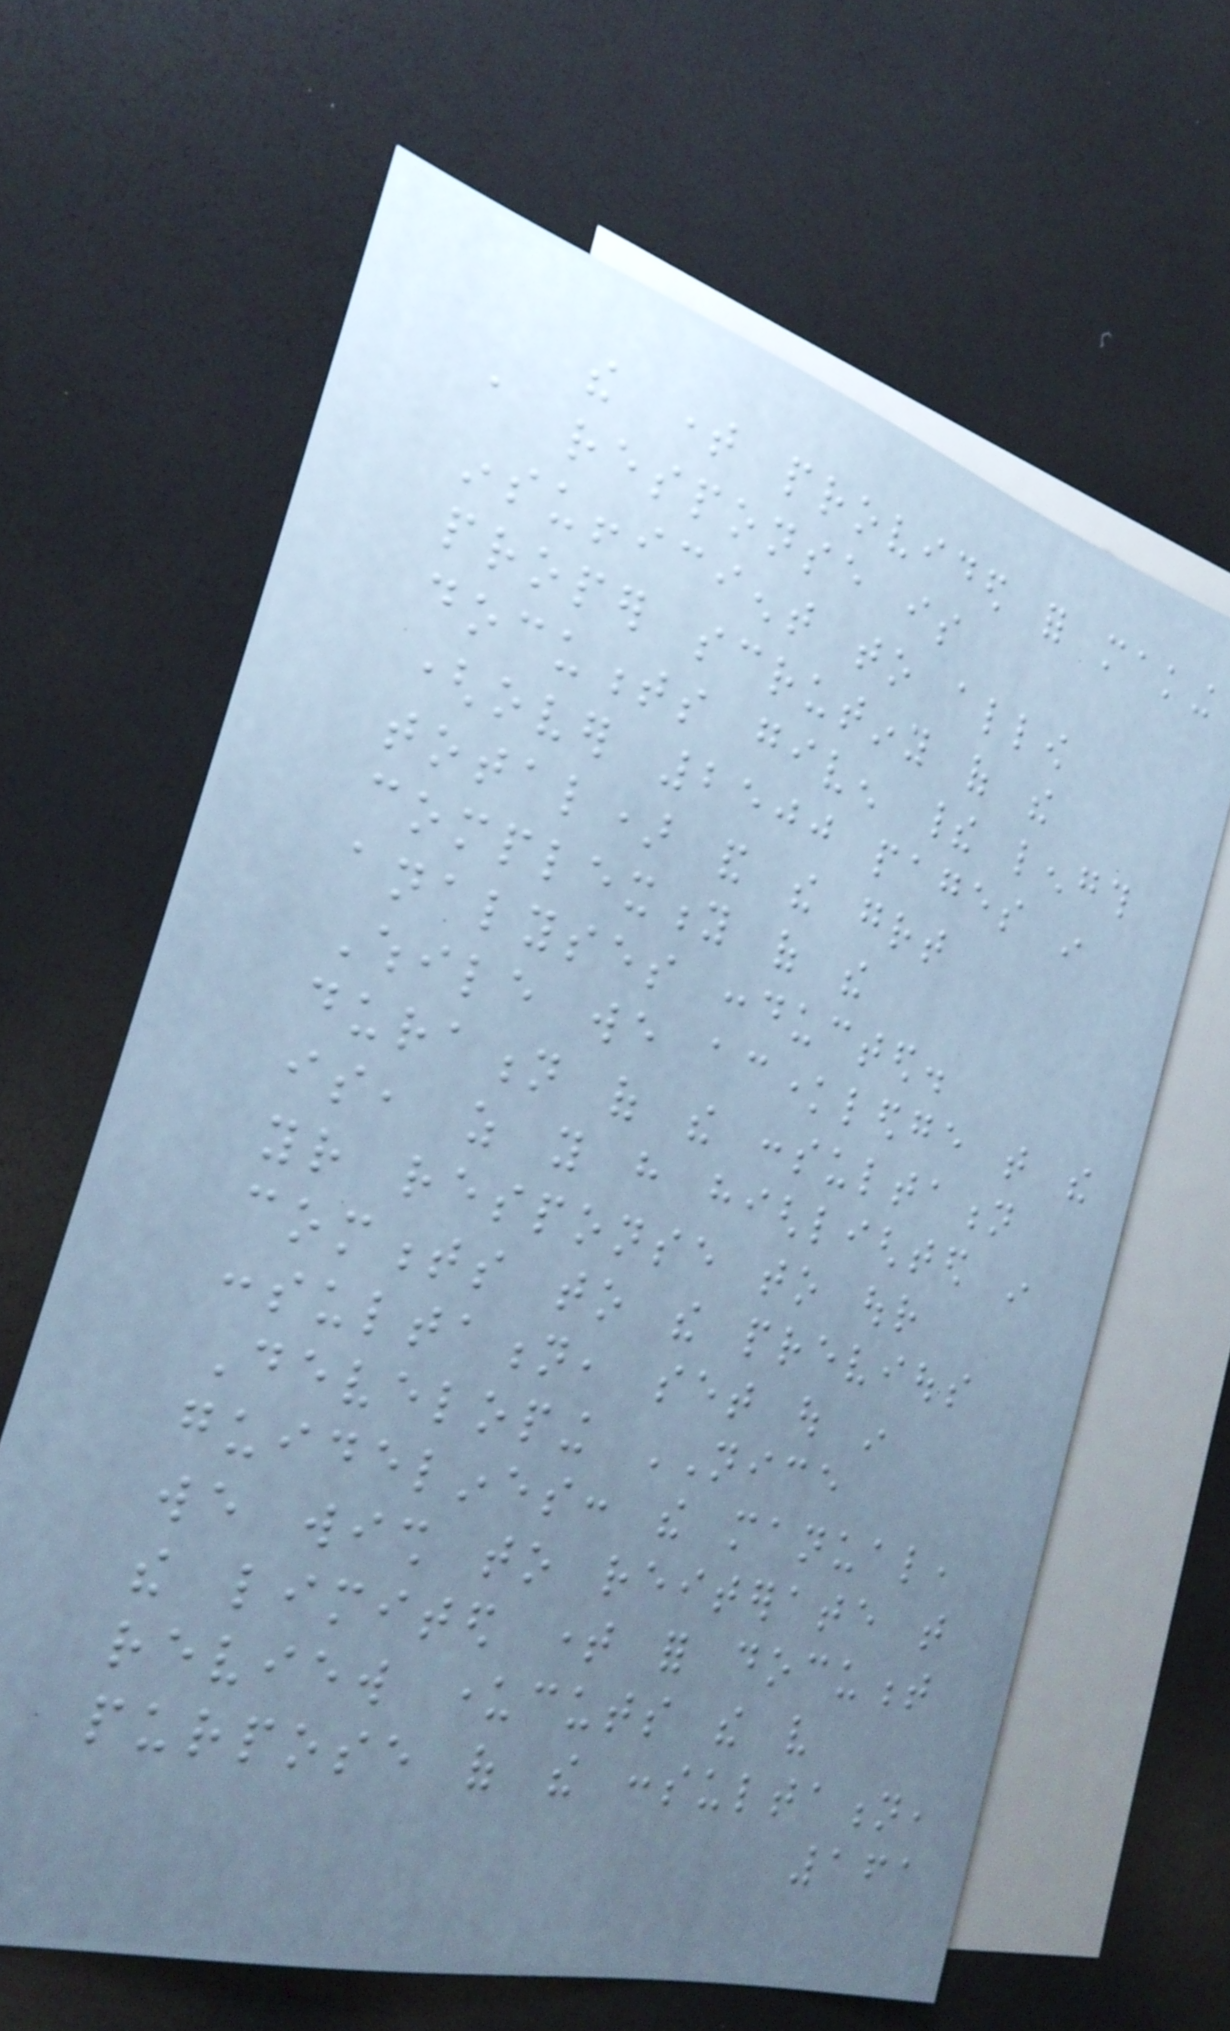the time provided for making
a response is
insufficient to allow
proper scrutiny of the
documents given their length
(over 2500 pages in
total) and the great
complexity of the
analyses conducted.
While we acknowledge that the
duration of the consultation
is, as you have highlighted in
your response to our
comments to the previous
consultation, set out in
Developing NICE
guidelines: the manual,
we wish to reiterate that
the limited time for document
review undercuts the very
purpose of the consultation,
161
